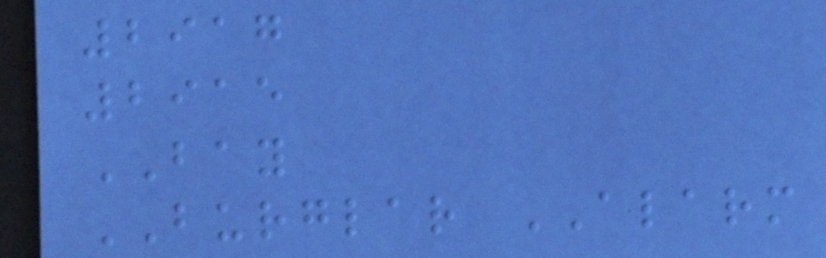2917
2915
BAY
BURGLAR ALARM
